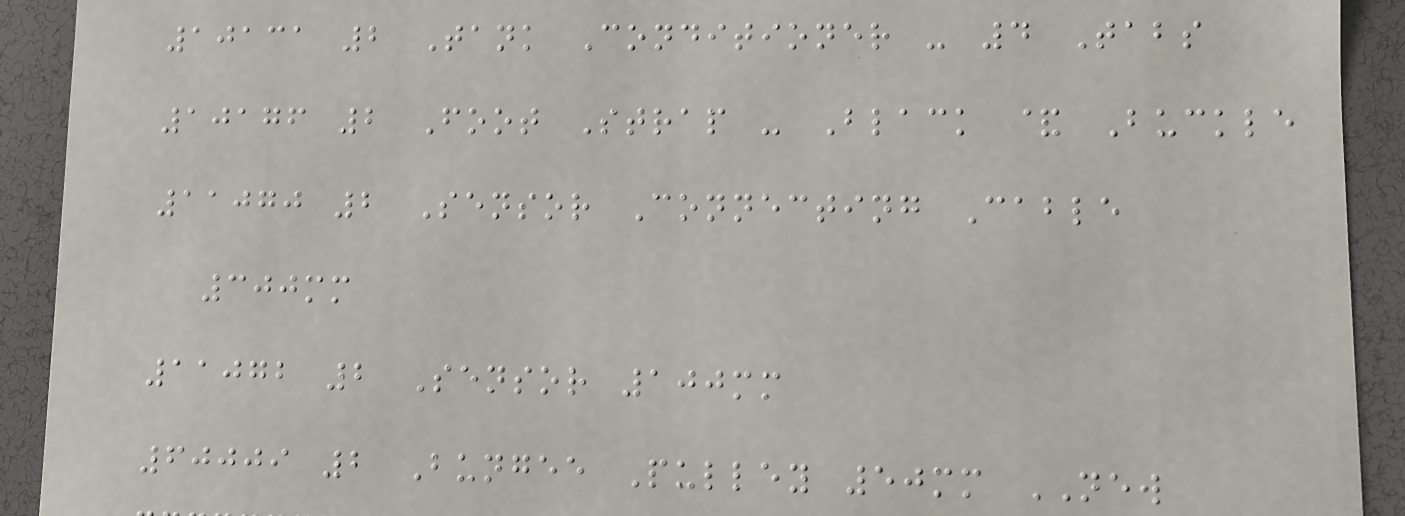10131 2 Tank Conditioner - 4 Tabs
10176 2 Foot Strap - Black & Buckle
11070 2 Sensor Connecting Cable
300mm
11072 2 Sensor 100mm
60009 2 Bungee Pulley 50mm NEW
